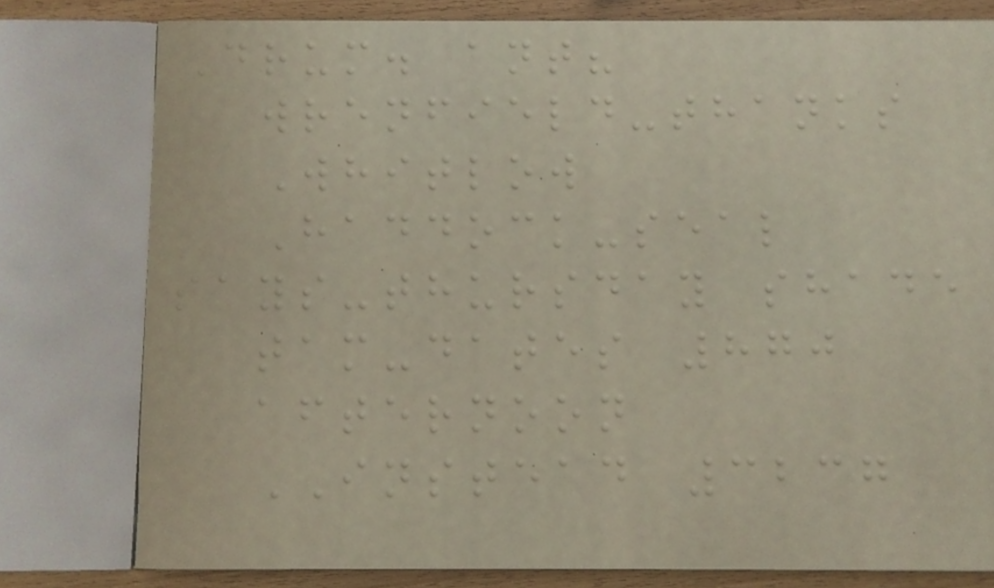Drum. ant?
wrenfield-thanks
Whitlow
Haddock-seal
says-thursday shade
tam-dates 870
afternoon
INSTEAD 3237
